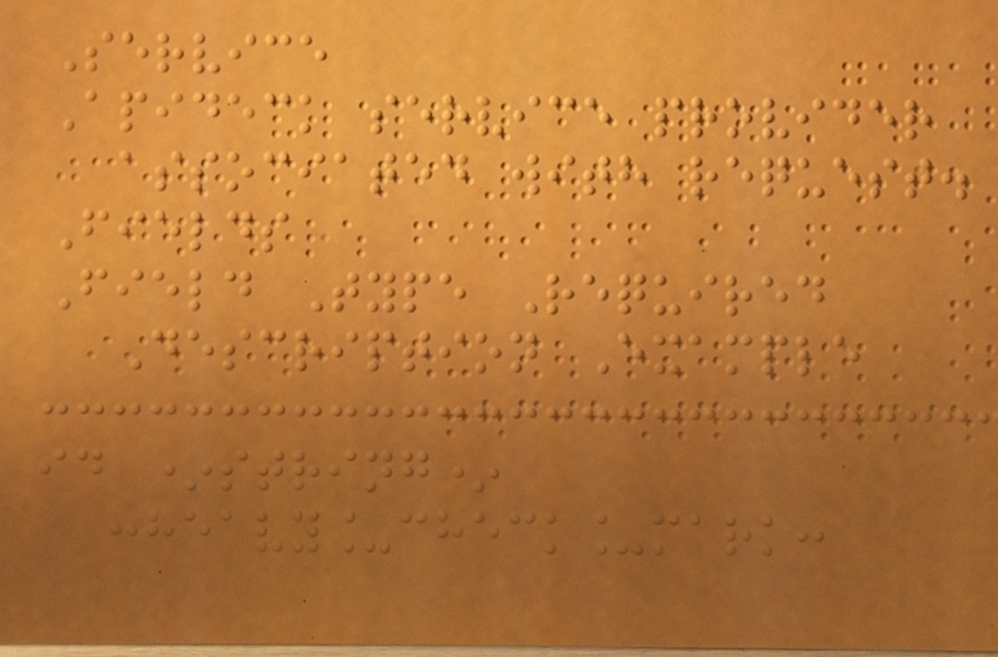Service
Apideck service provider
associated with request.
Fields
Field Type Required
Description Example
id *string*
:heavy_check_mark:
